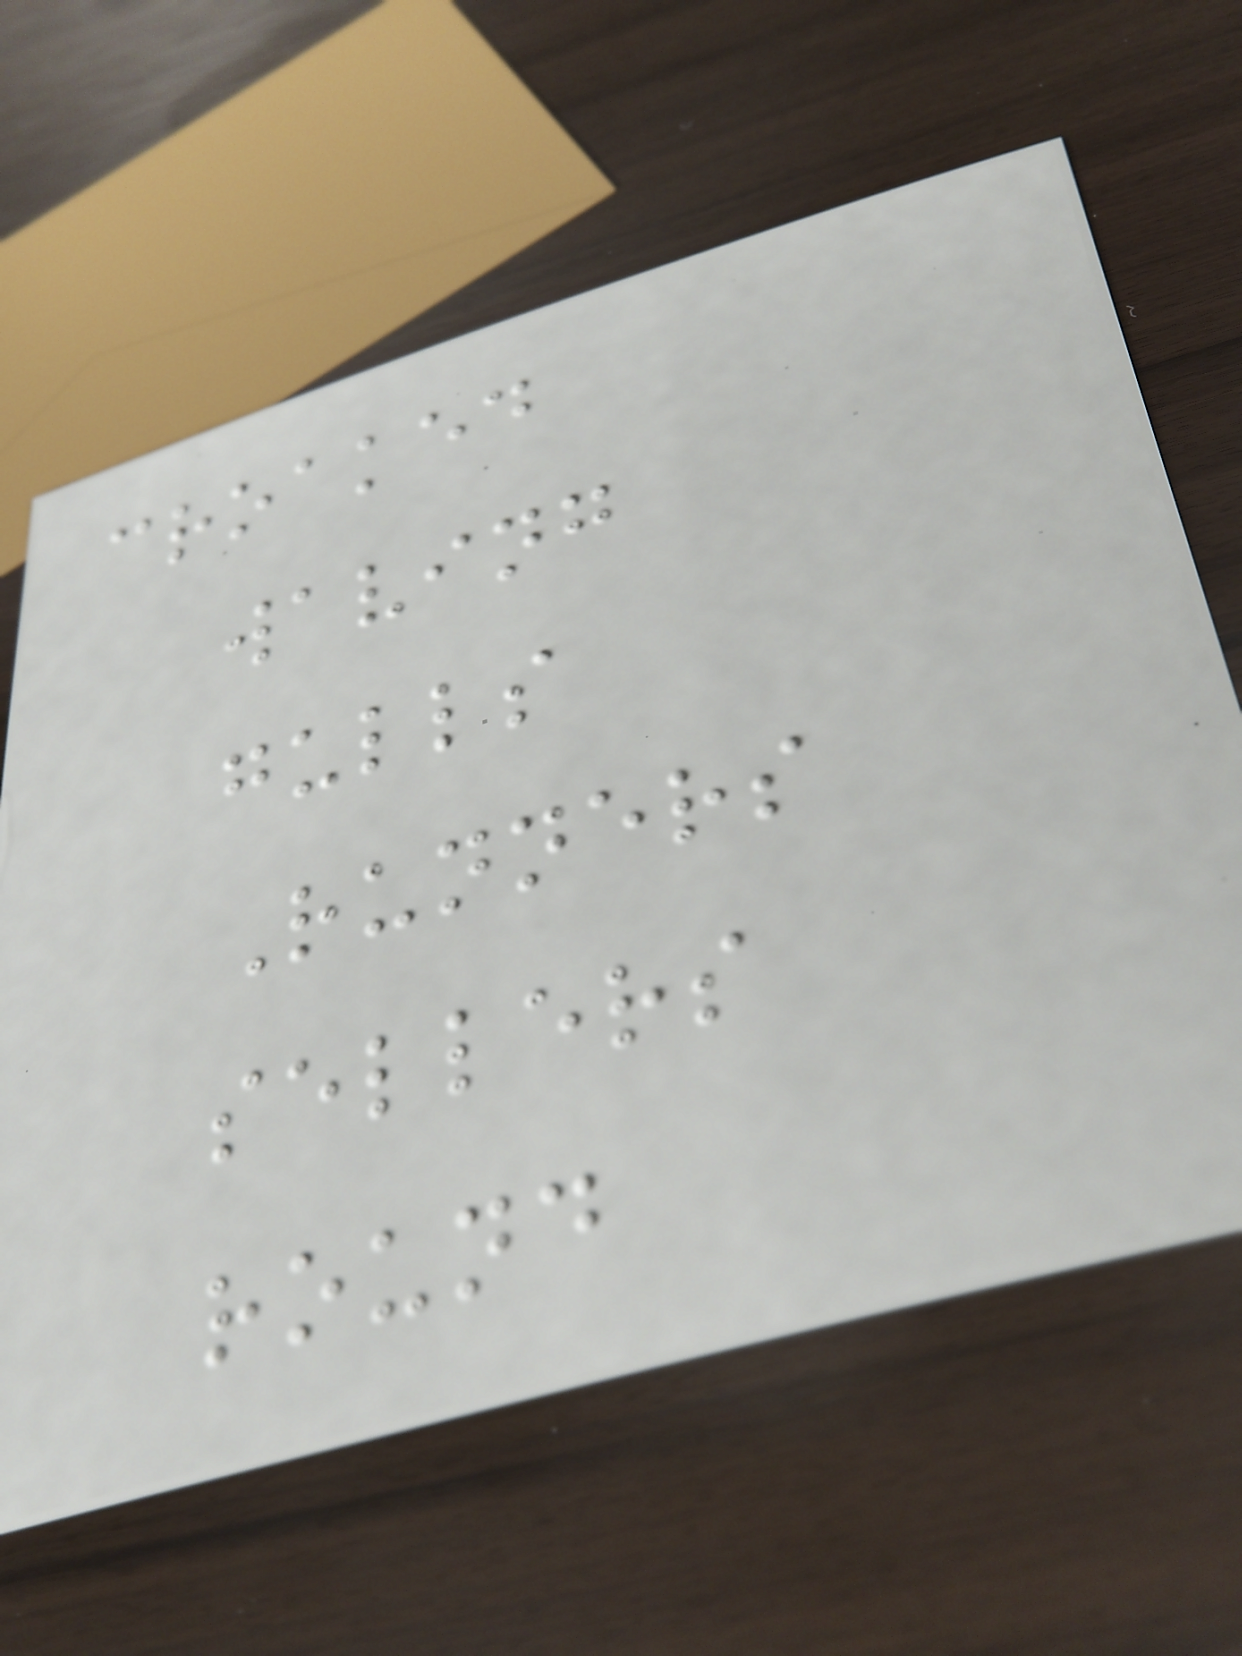croaked
waving
gulls
Runners
sellers
round
